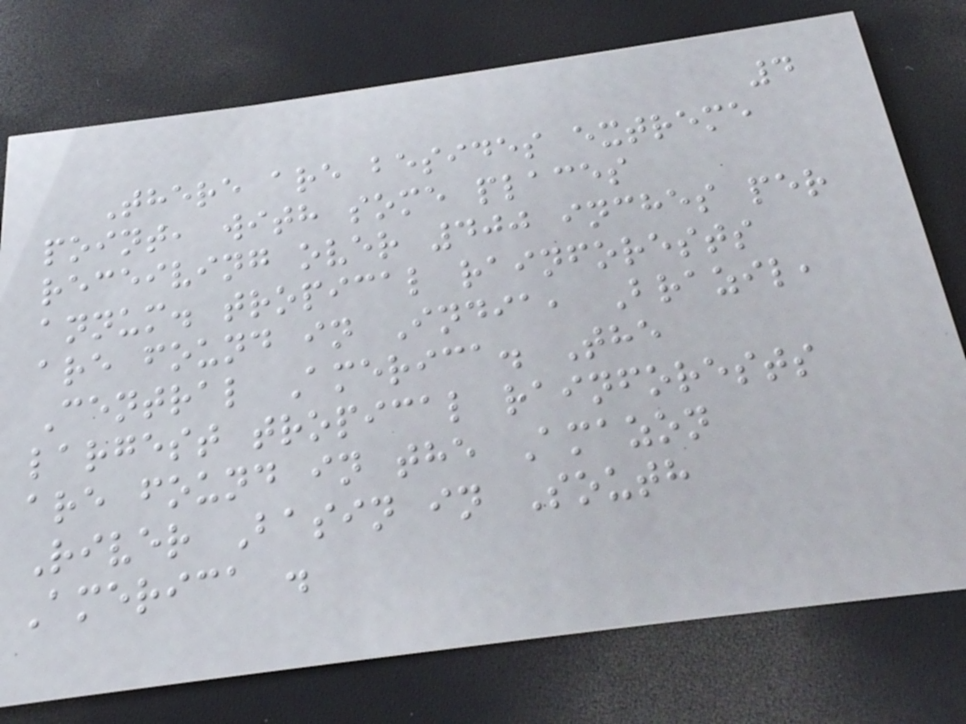4
There are besides extreme
point, with some places
receiving over 400 inches per
annum. tropical rainforests
are found in India, Brazil,
Central America. The
largest tropical rainforests
are found in the Amazon
River Basin in South
America .
